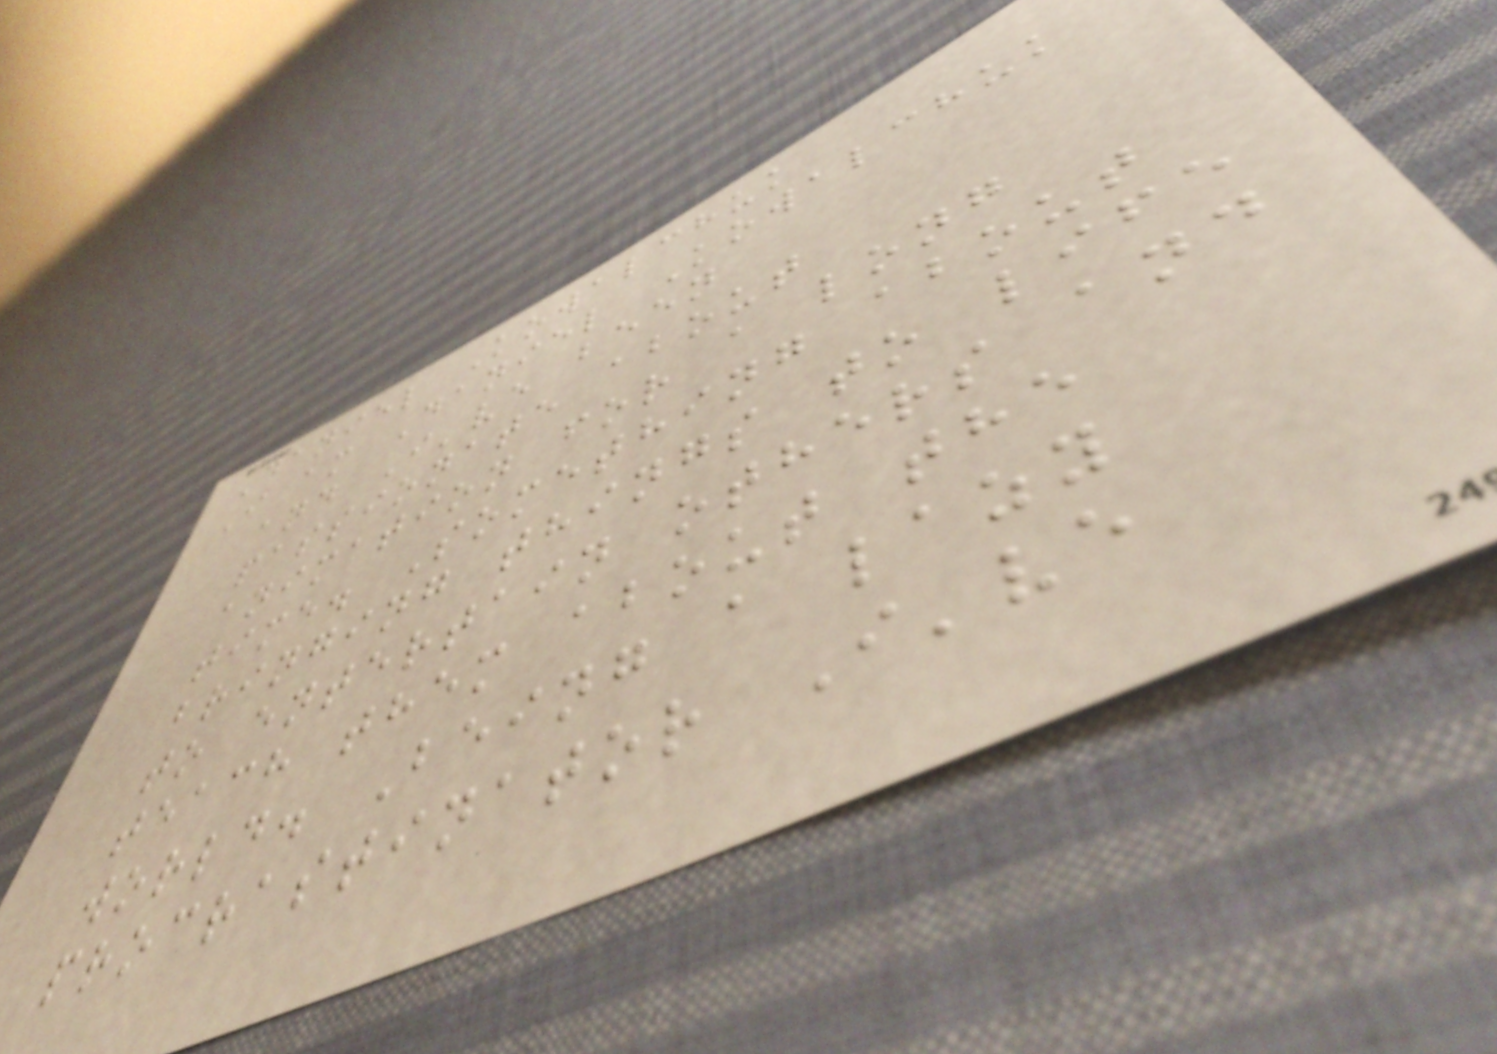Daniel Kowalchuk
I am Daniel Kowalchuk
and I've been
passionate about
animation for a long
time. Something about
bringing things to life
to entertain others and
teach them about the
world. Being a lazy
procrastinator I've
